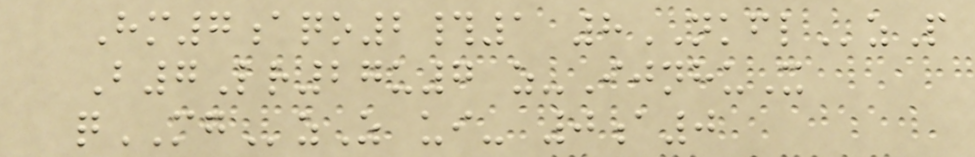Hm7aqo2#1 8NKFLzP
B7Lr27u7 z-IjnhuX
qMGzZ ui- 0a0
